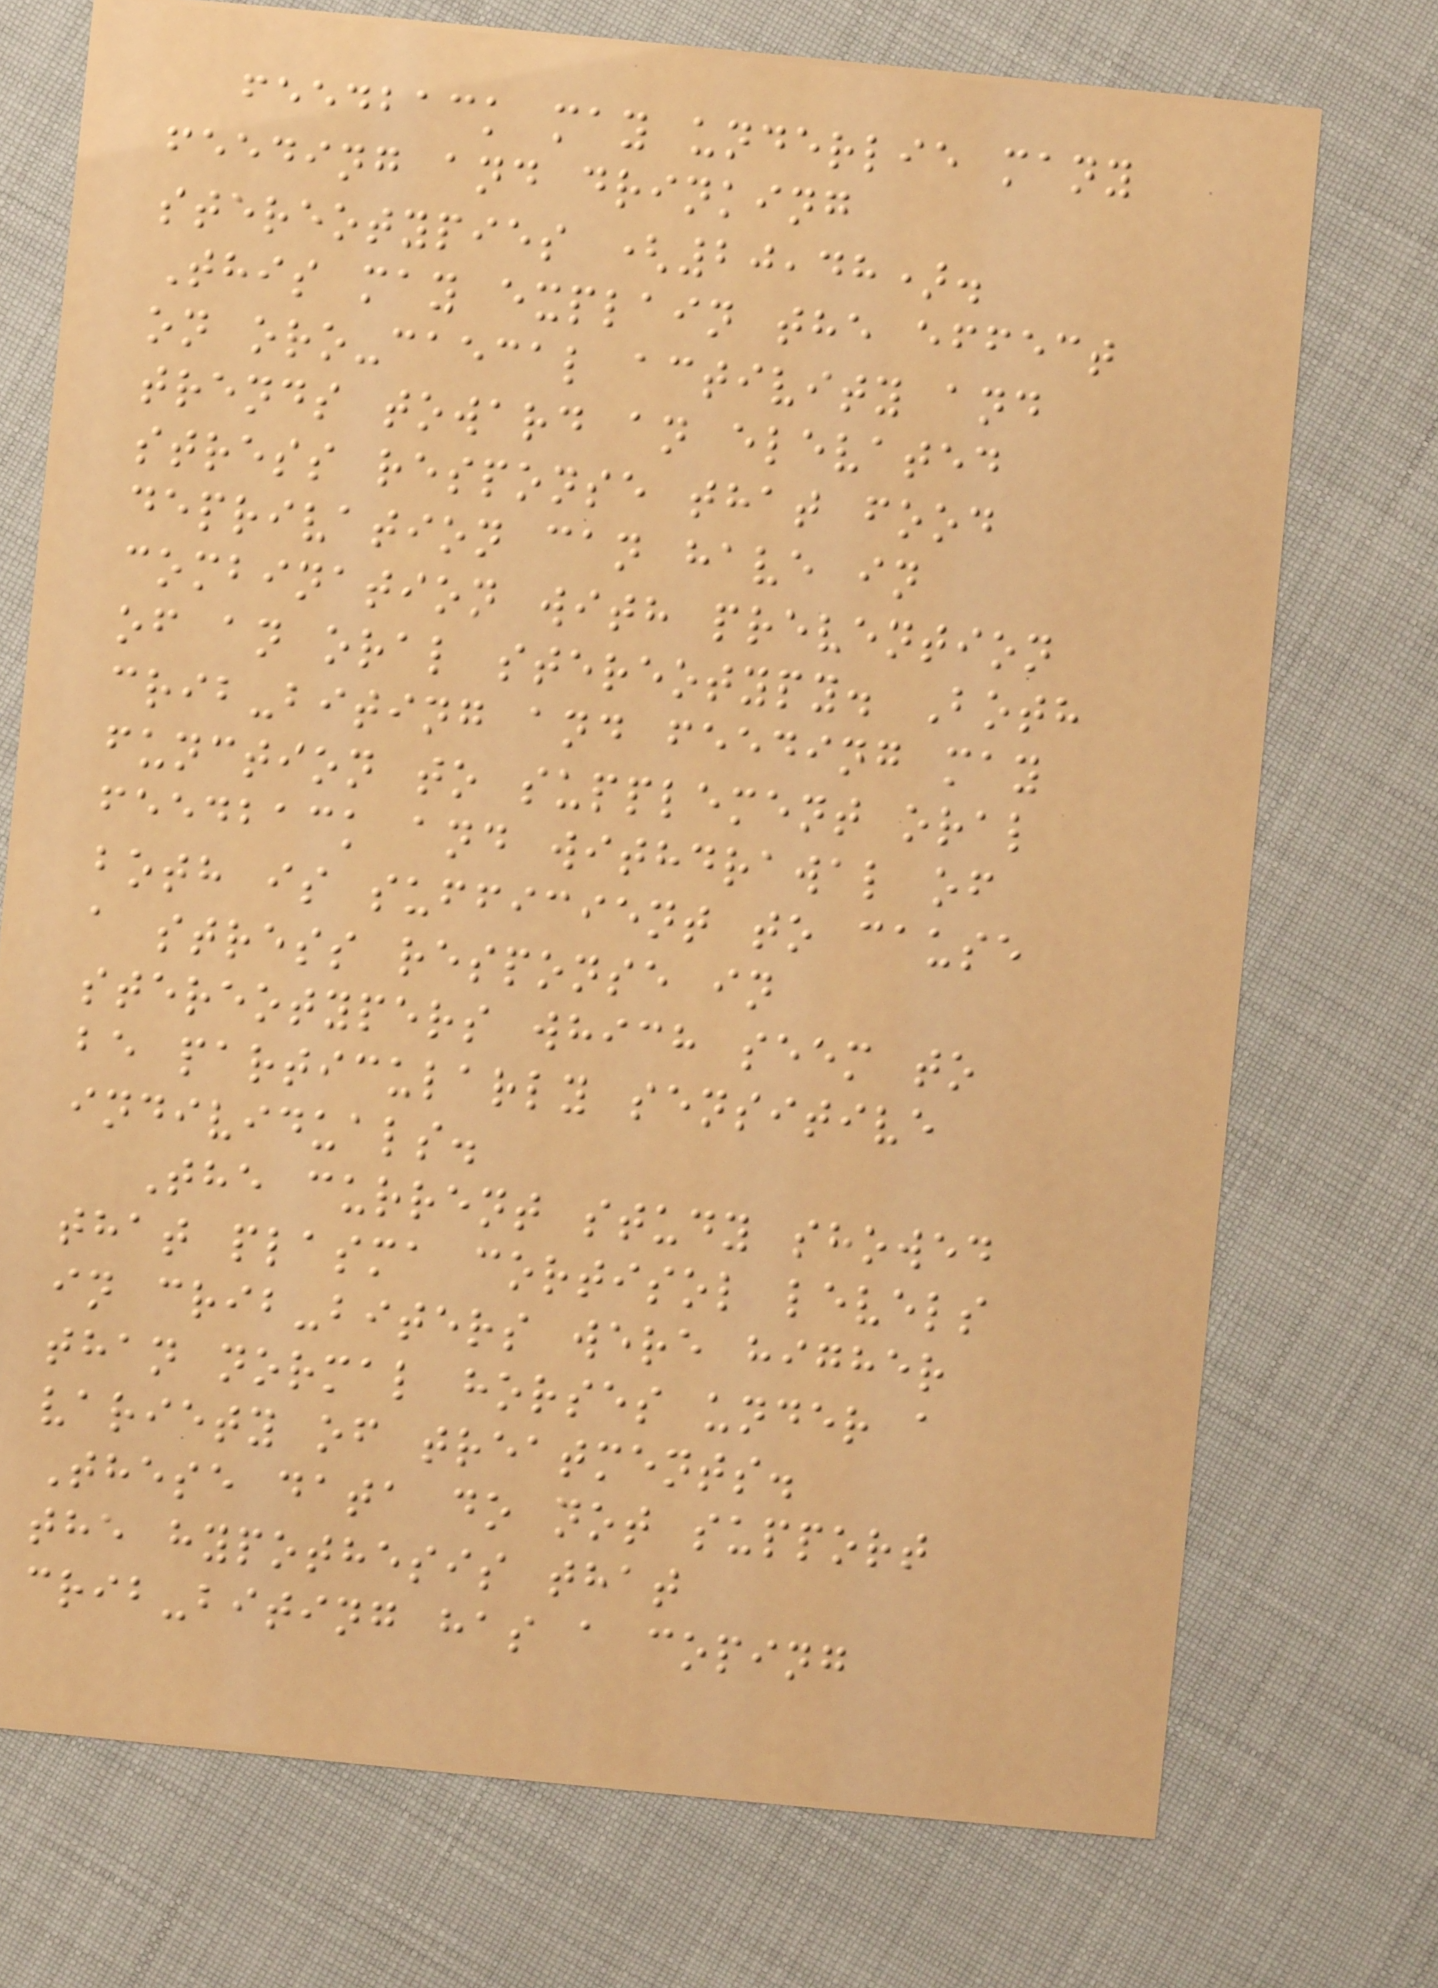feedback may underlie many
feeding and drinking
stereotypies (20,48).
This may explain the effect
on oro-caecal activity and
trends toward an elevated
stress response that food
deprivation can have in
combination with prevention
of an oral stereotypy. Both
crib-biting and feeding may
function to supplement oral
feedback and withdrawal of
both is sufficient to cause
a stress response in
stereotypers which seem to
be particularly sensitive
individuals.
The current study showed
that plasma cortisol levels
in crib-biters were higher
than normal horses under a
variety of treatments.
These data do not support
the hypothesis that
crib-biting has a coping
